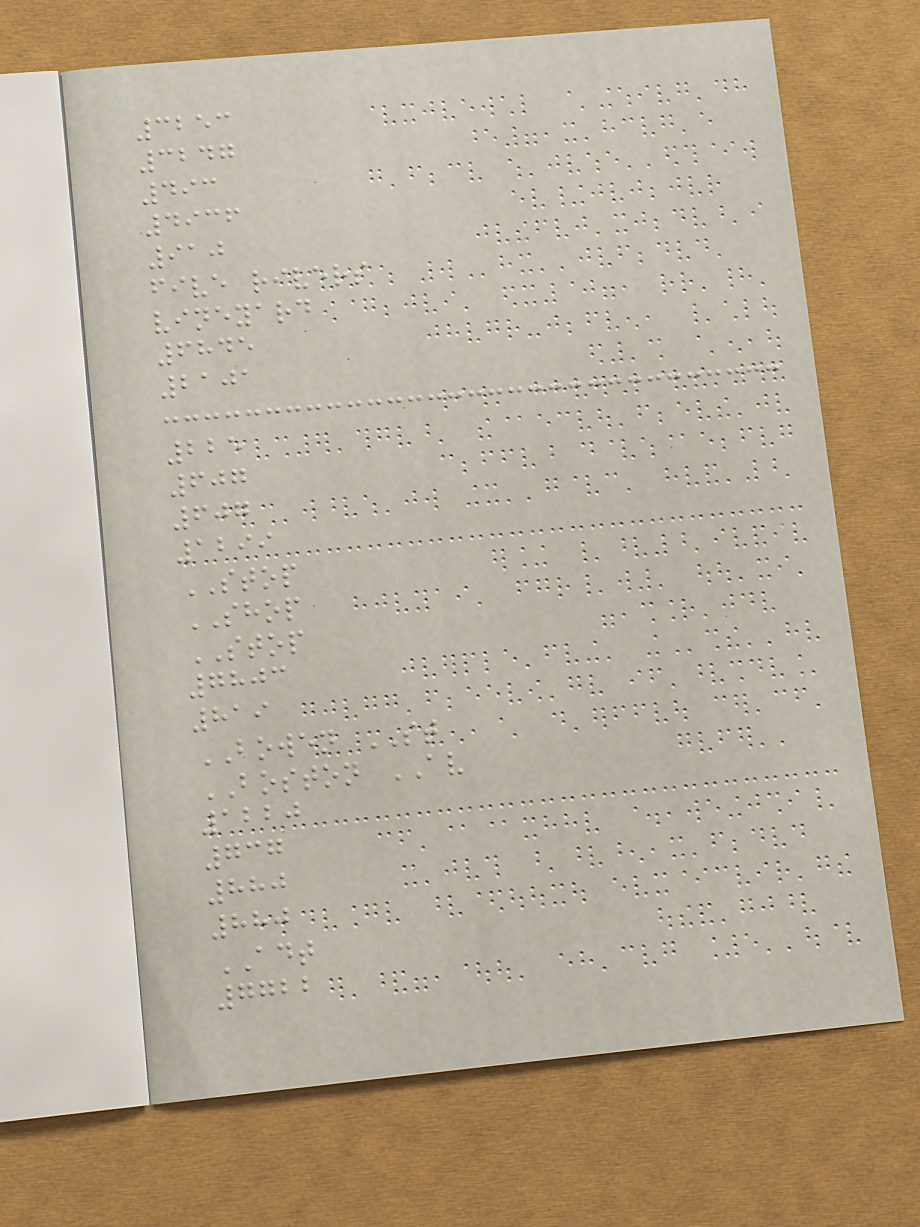3253
3247
493
4936
910
five rivers
vineyard
6845
2101
225
607
607
1299
STOP
SHOP
STOP
7803
819
BOWEN ST
BOSTON AV
1220
737
880
880
ADT
7722
